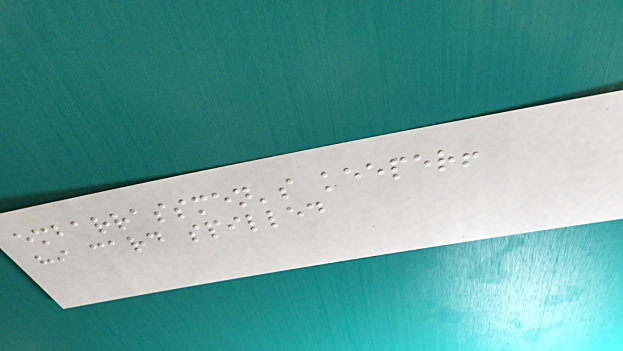embarrassmen's keeper!
hi card spilled
